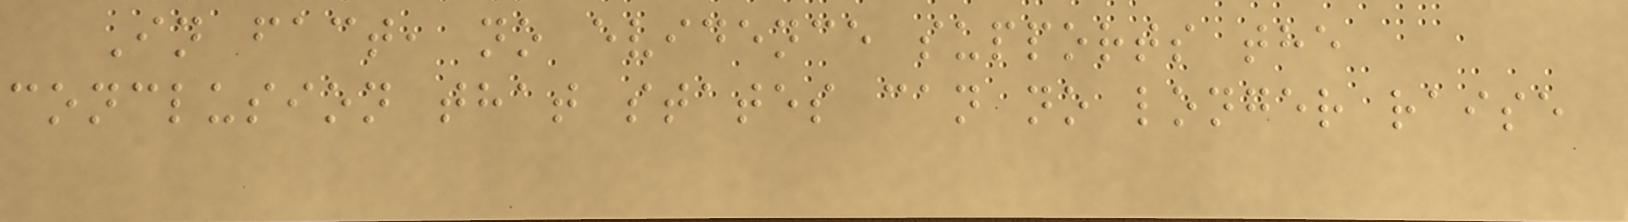In fact, no evidence supports the
conclusion that states can no longer raise
